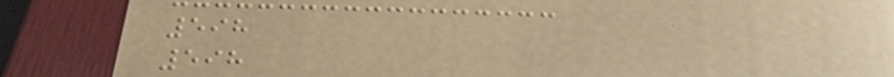598
598
